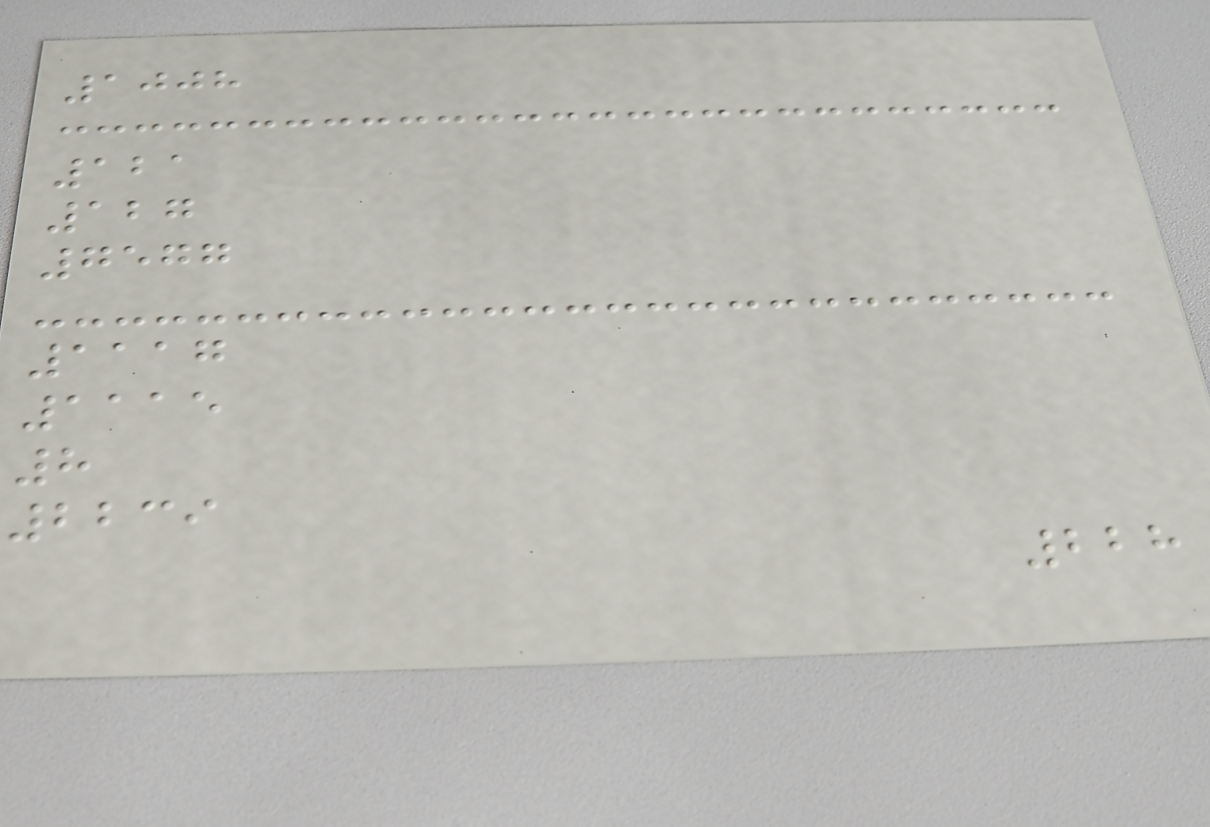1008
121
127
7577
1117
1115
8
2239
228
